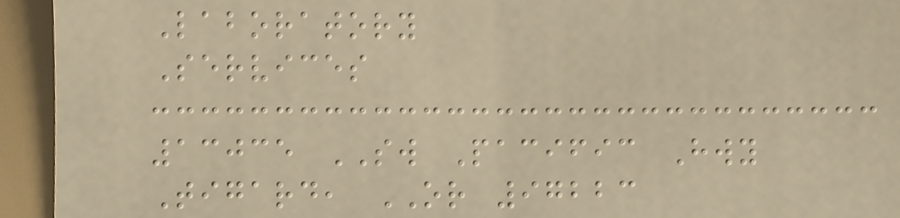Laboratory
Services
13035 SW Pacific Hwy
Tigard, OR 97223
